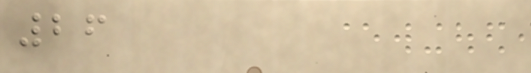26
